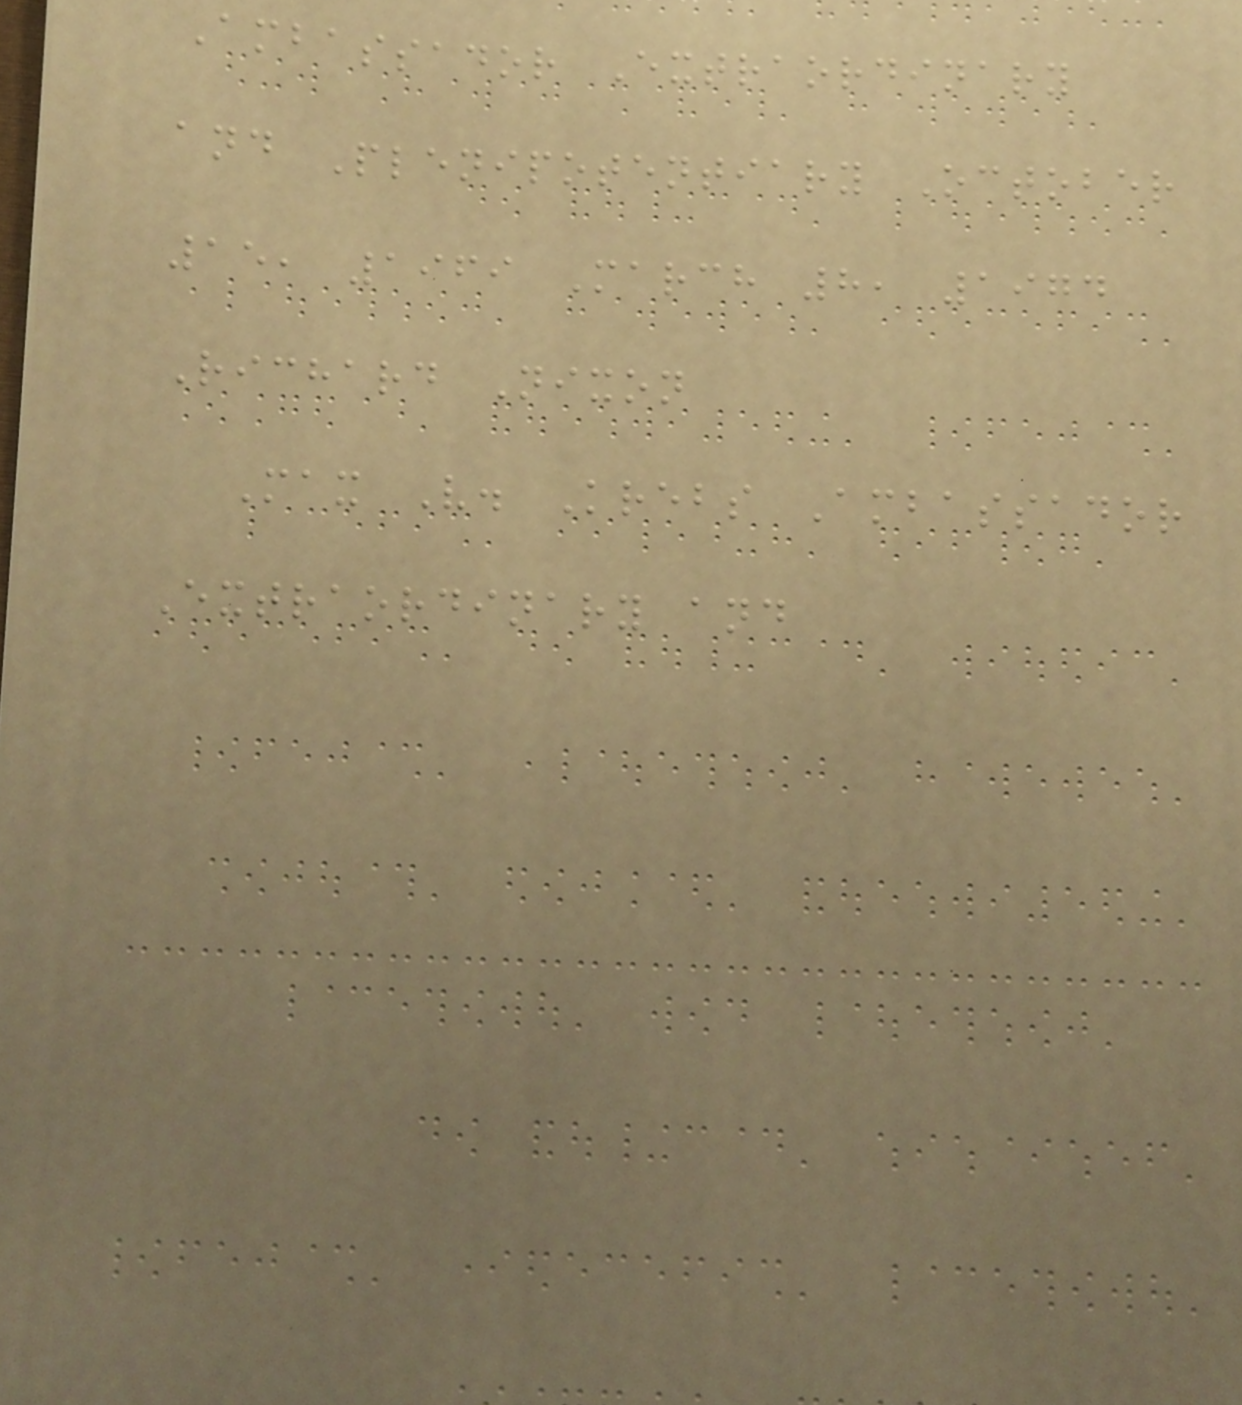Ambassador Extraordinary
and Plenipotentiary October
15, 1969 March 8, 1974
Richard Nixon
Max V. Krebs Ambassador
Extraordinary and
